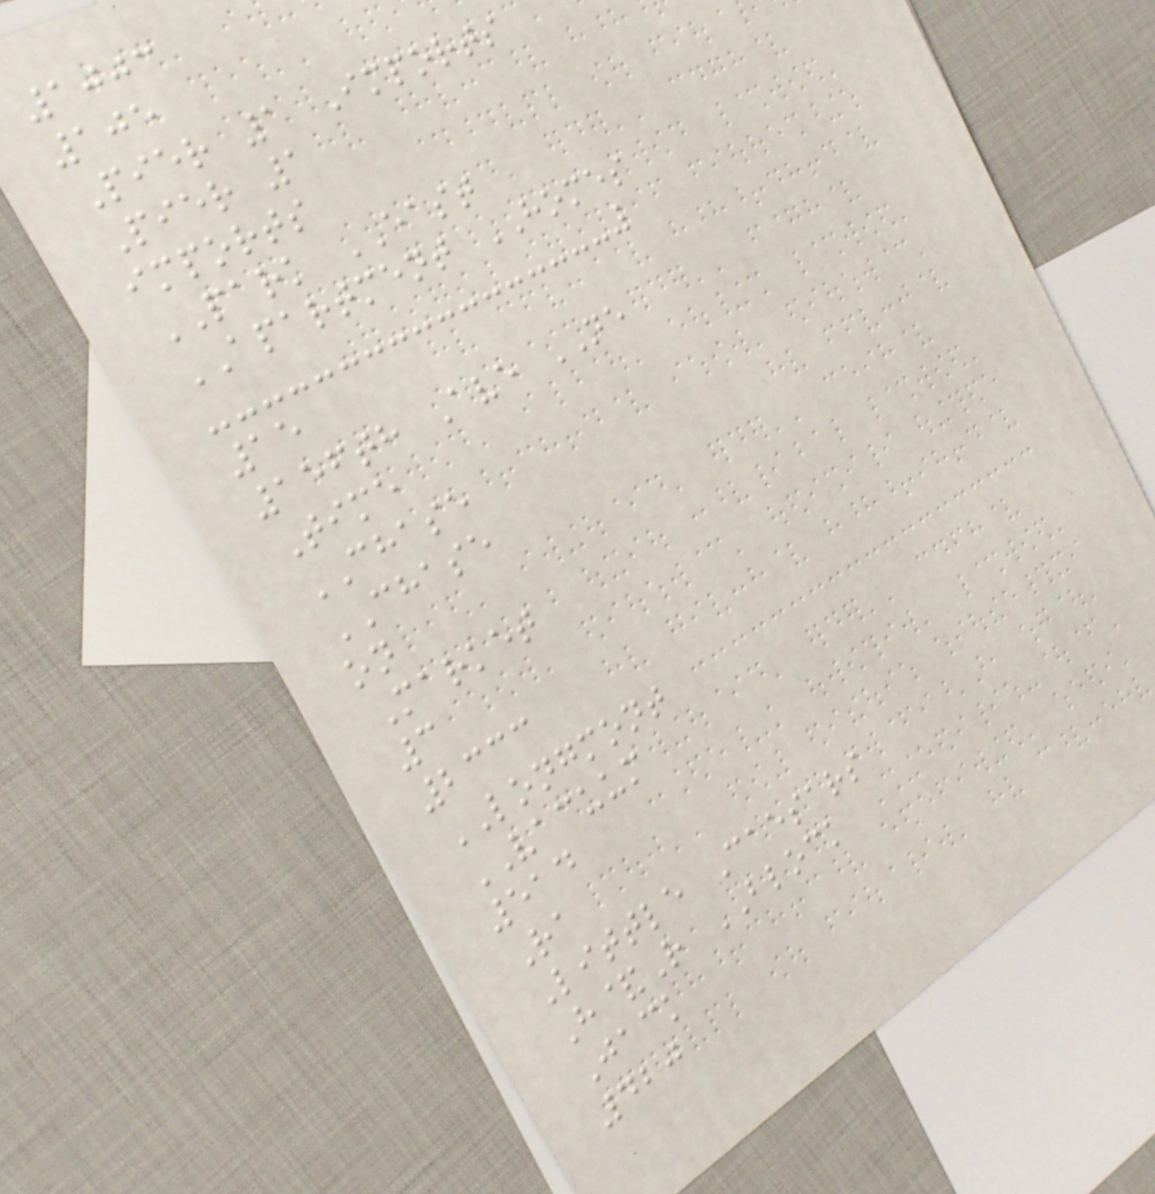1003
105
Pier 1 Imports
Pier 1
imports
PARK EAST
APARTMENT HOMES
15
156th Ave NE
Time
CHASE
CHASE
on
Market
3
2333
LONGMONT
VACUUM
514
Ra
Little Caesars
H&R BLOCK
Jack
420
